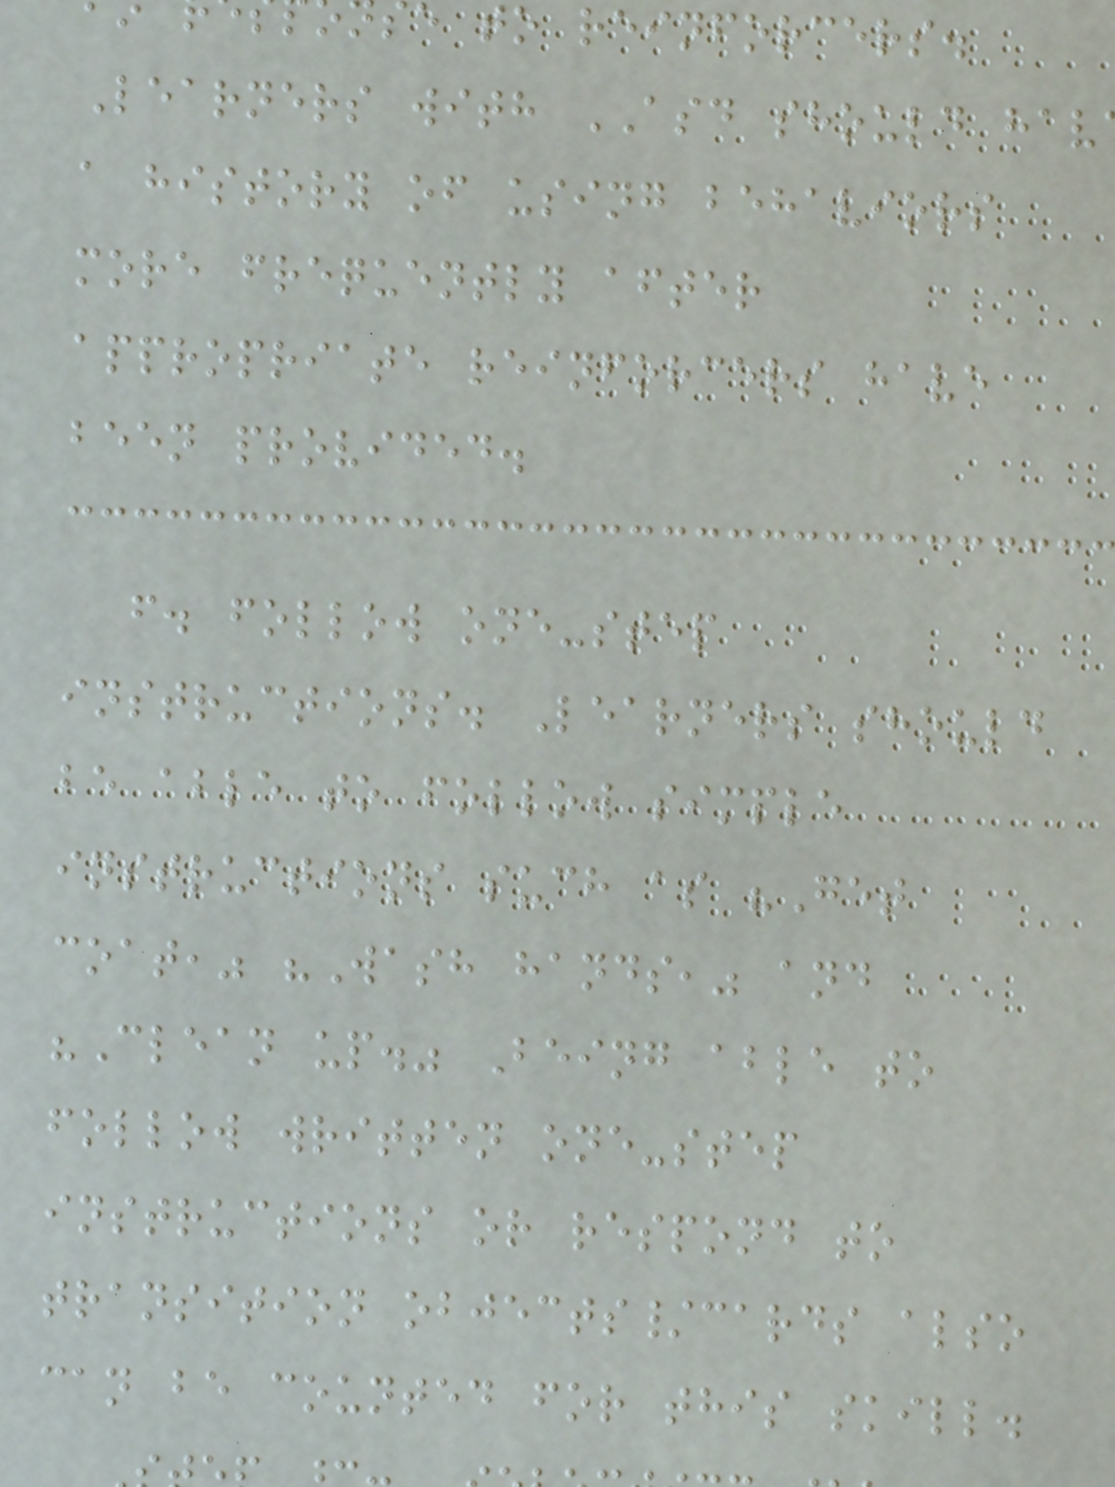e to reinforcers.
Learners with ASD should hav
a history of using behaviors
more frequently after
appropriate reinforcers have
been provided.
f. follow one-step
instructions. Learners should
be able to follow simple
instructions such as "Get
coat," "Wash hands," and
"Clean up." Being able to
follow written one-step
instructions or respond to
transition objects/cards also
can be counted for this skill.
